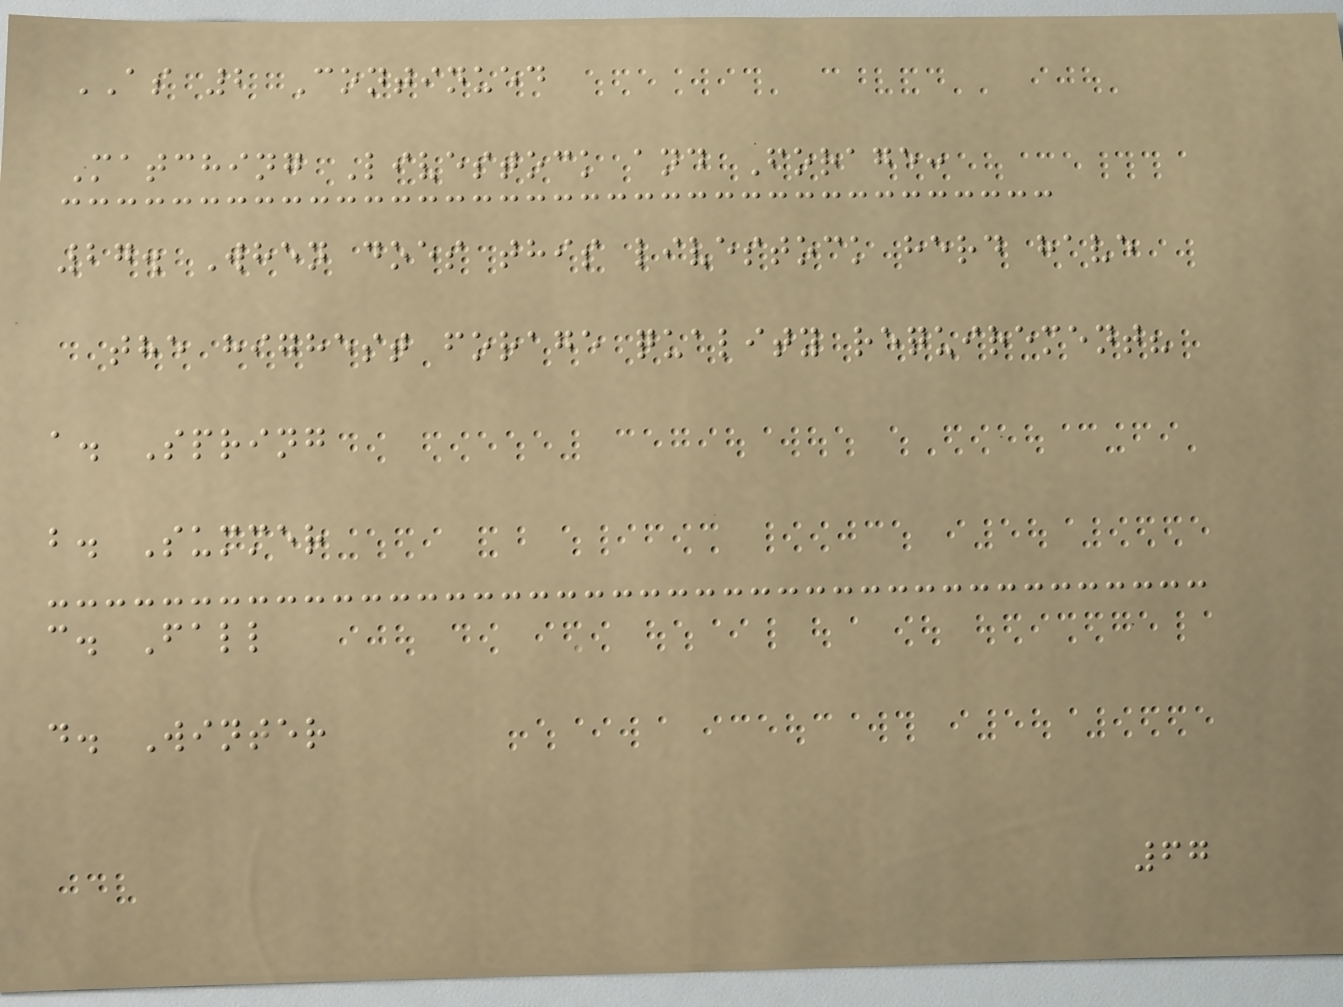AS 2 Continued
Matching Livestock and Forage:
27. When does this livestock herd have
the highest forage quality requirement?
a. Spring
b. Summer
c. Fall
d. Winter
67
